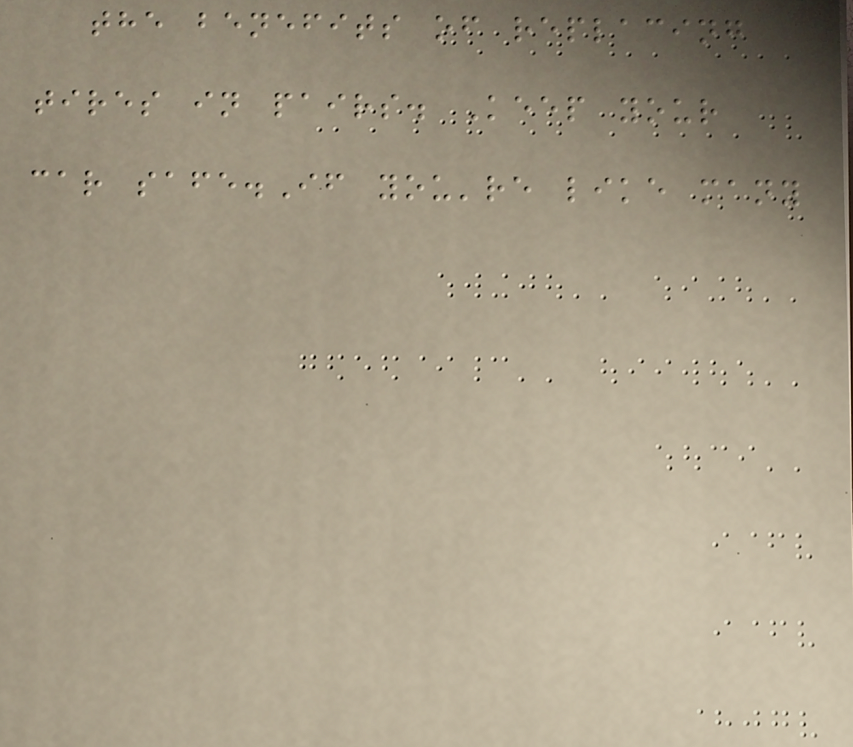the benefits of replacing
tires in pairs. Keep your
car safe.If you're like many
